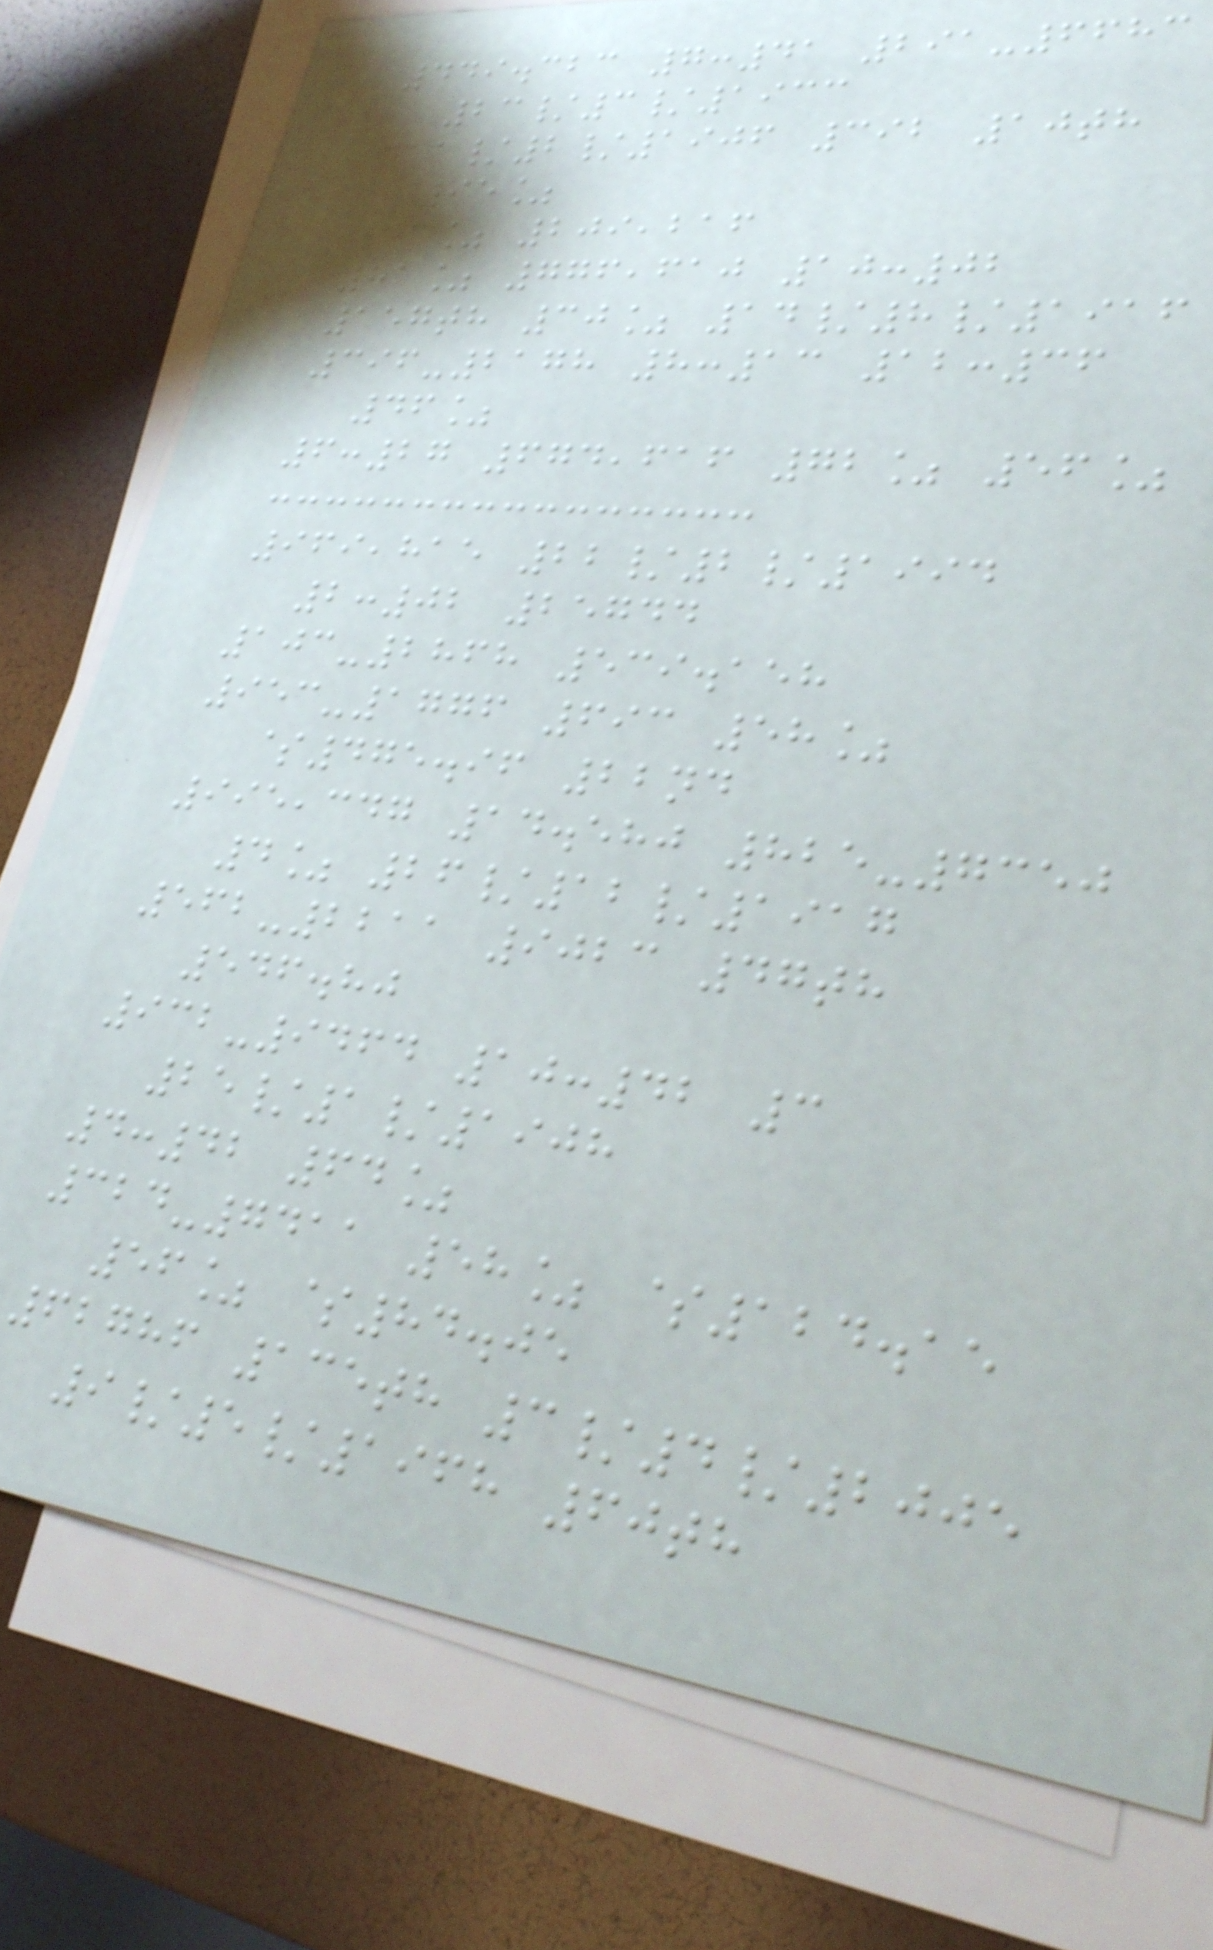449.323 7:41 291-6683
23/3/1933
11/2/1906 392 10th
95%
53% 209,216
81% 776,610 10:02
157th 30% 14/8/1916
396-2178 8:13 12:36
46%
6:27 674,616 72% 56%
969,815 22/2/1994
2:02 25744
103-2868 539.158
953-1776 693 58%
$475.96 22nd
995,347 14.580 825-7350
4% 26/12/1917
562-2211 9023 47th
546.80
932-9464 10:42 3
25/1/1908
4:42 64%
324-7411 58% $124.15
56% $84.05
62786 135th 3/4/2005
9/5/1968 60th
